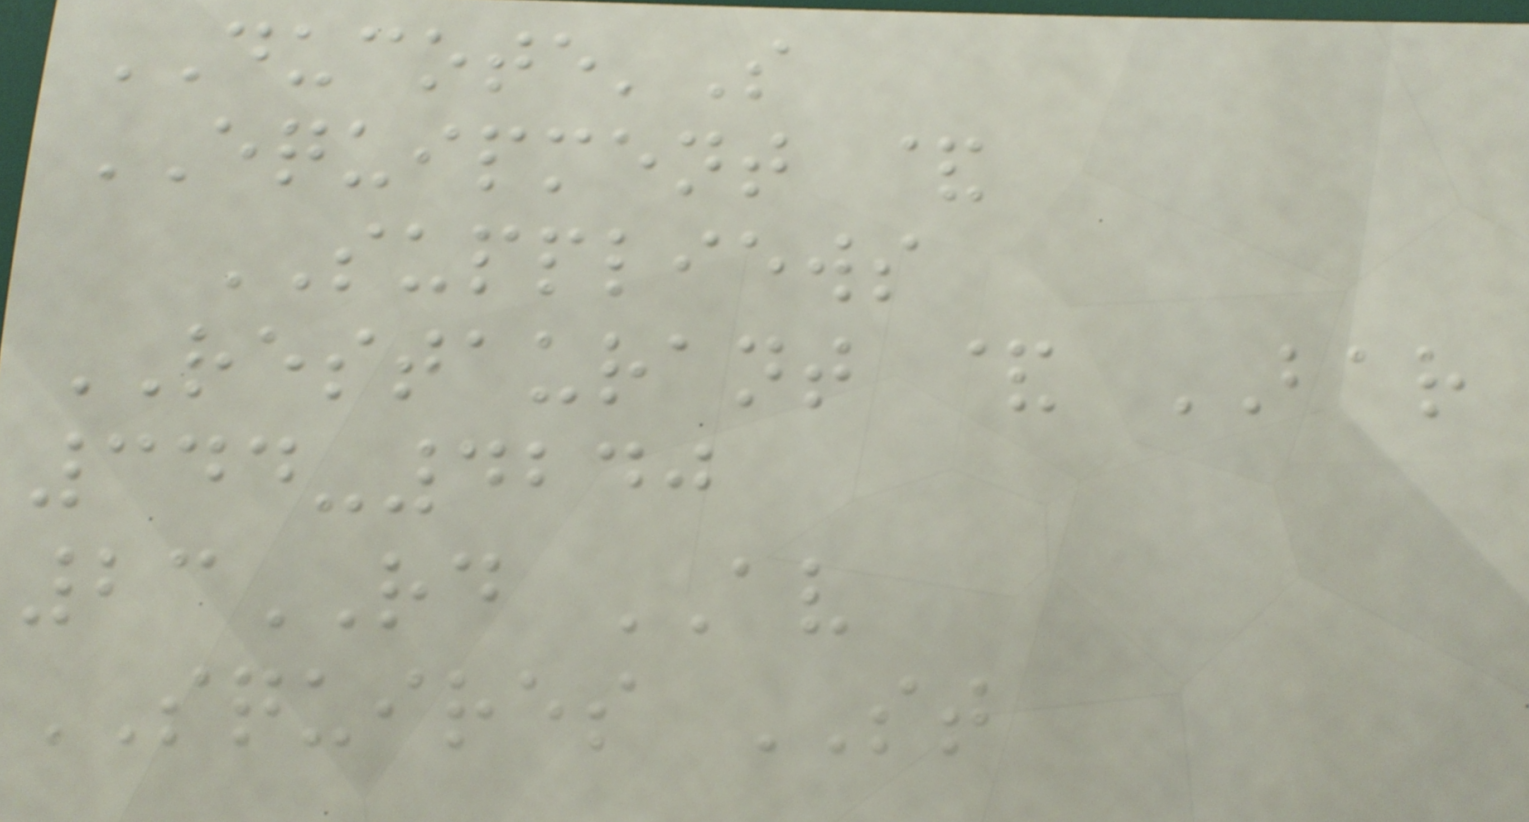DUCOTE'S
EQUIPMENT &
SUPPLIEWS
RESTAURANT & BAR
344-4240
23RD AV
SQUIRES ST
